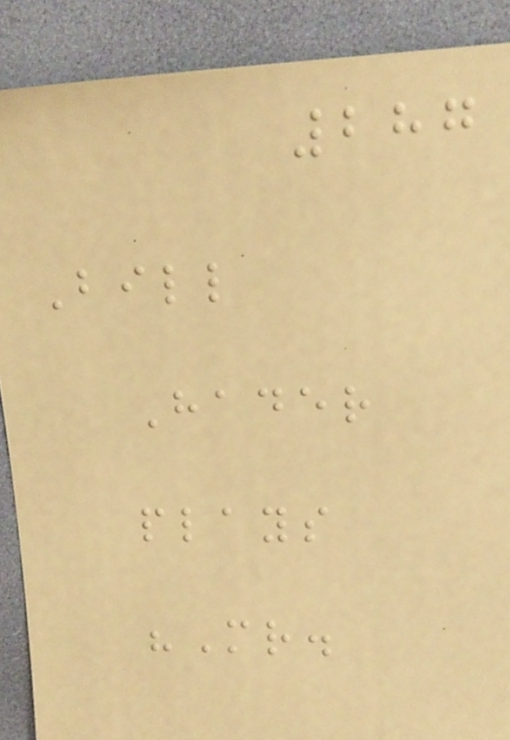287
Bill
Hader
plays
"Mr.
